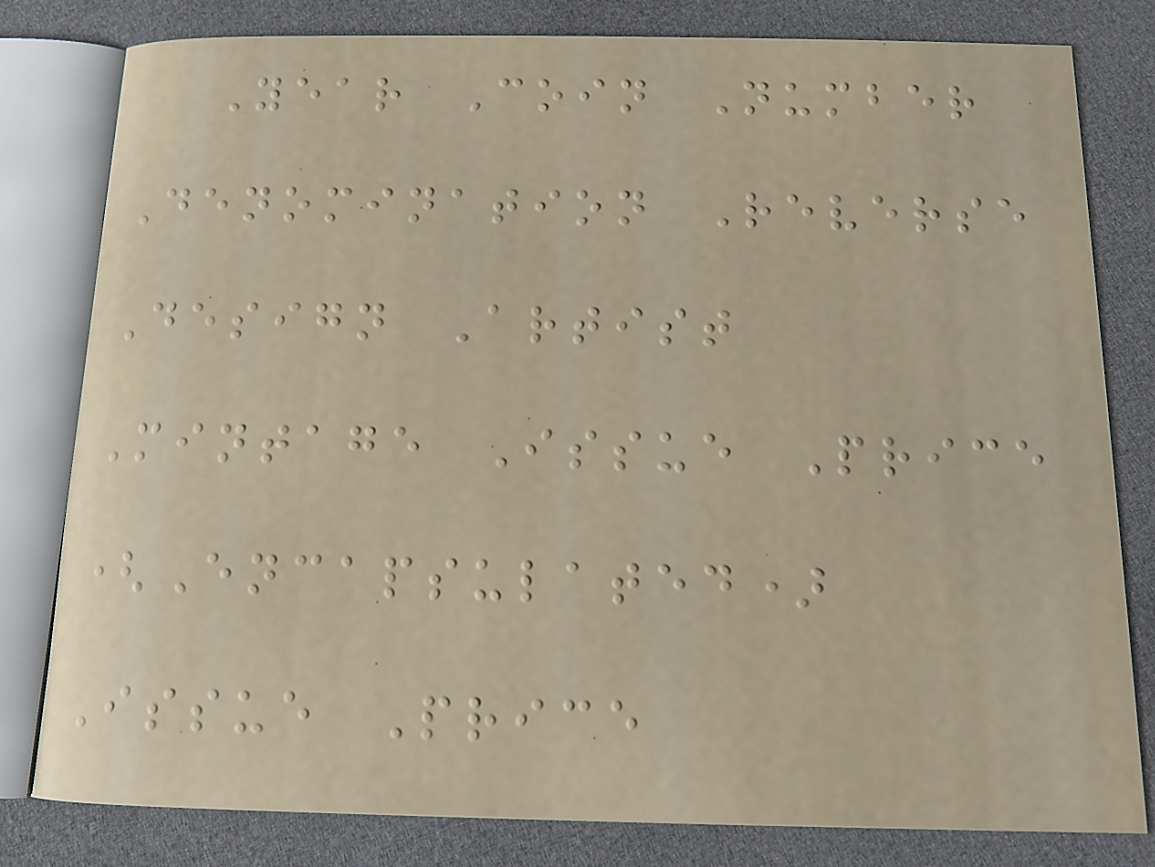Year Coin Number
Denomination Reverse
Design Artist
Mintage Issue Price
(Encapsulated)
Issue Price
